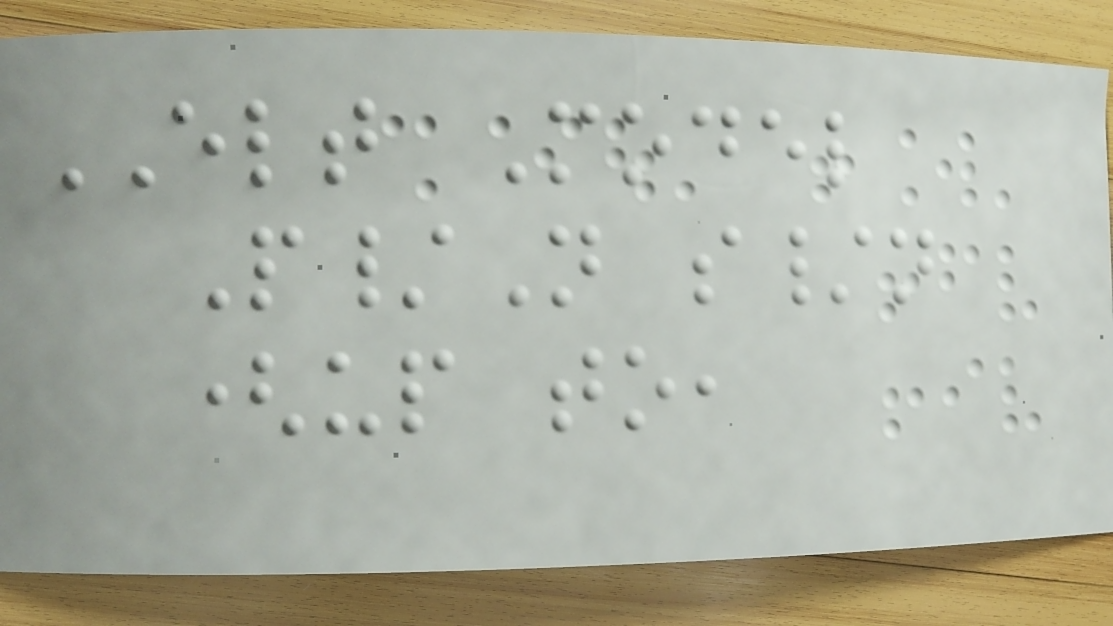ELT Model
P/N s/n
(up to,
